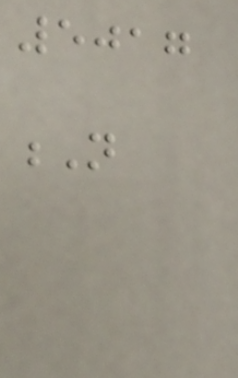5017
N
